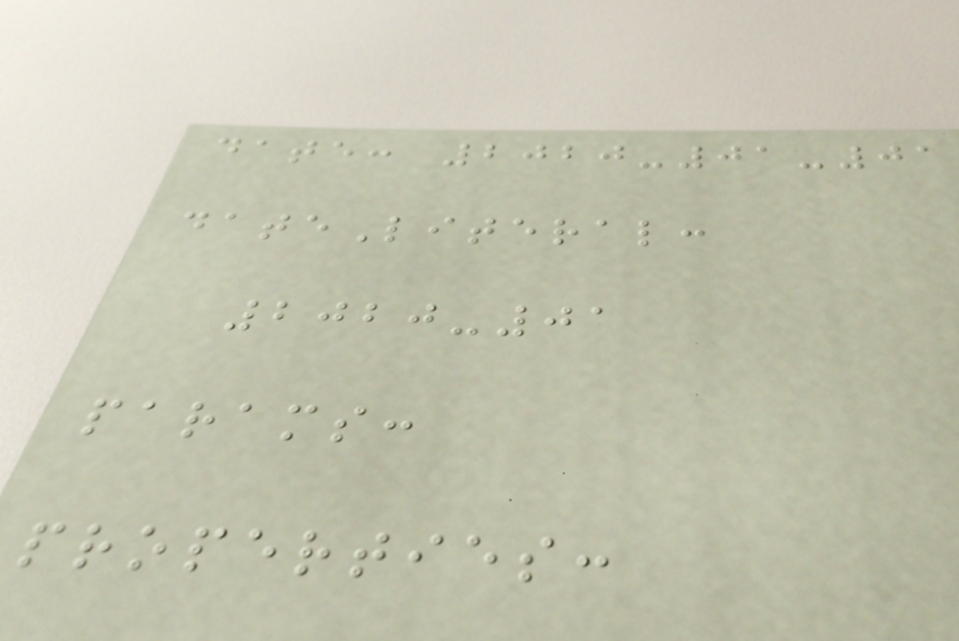date: 2020-01-01
dateLiteral:
2020-01
params:
properties:
